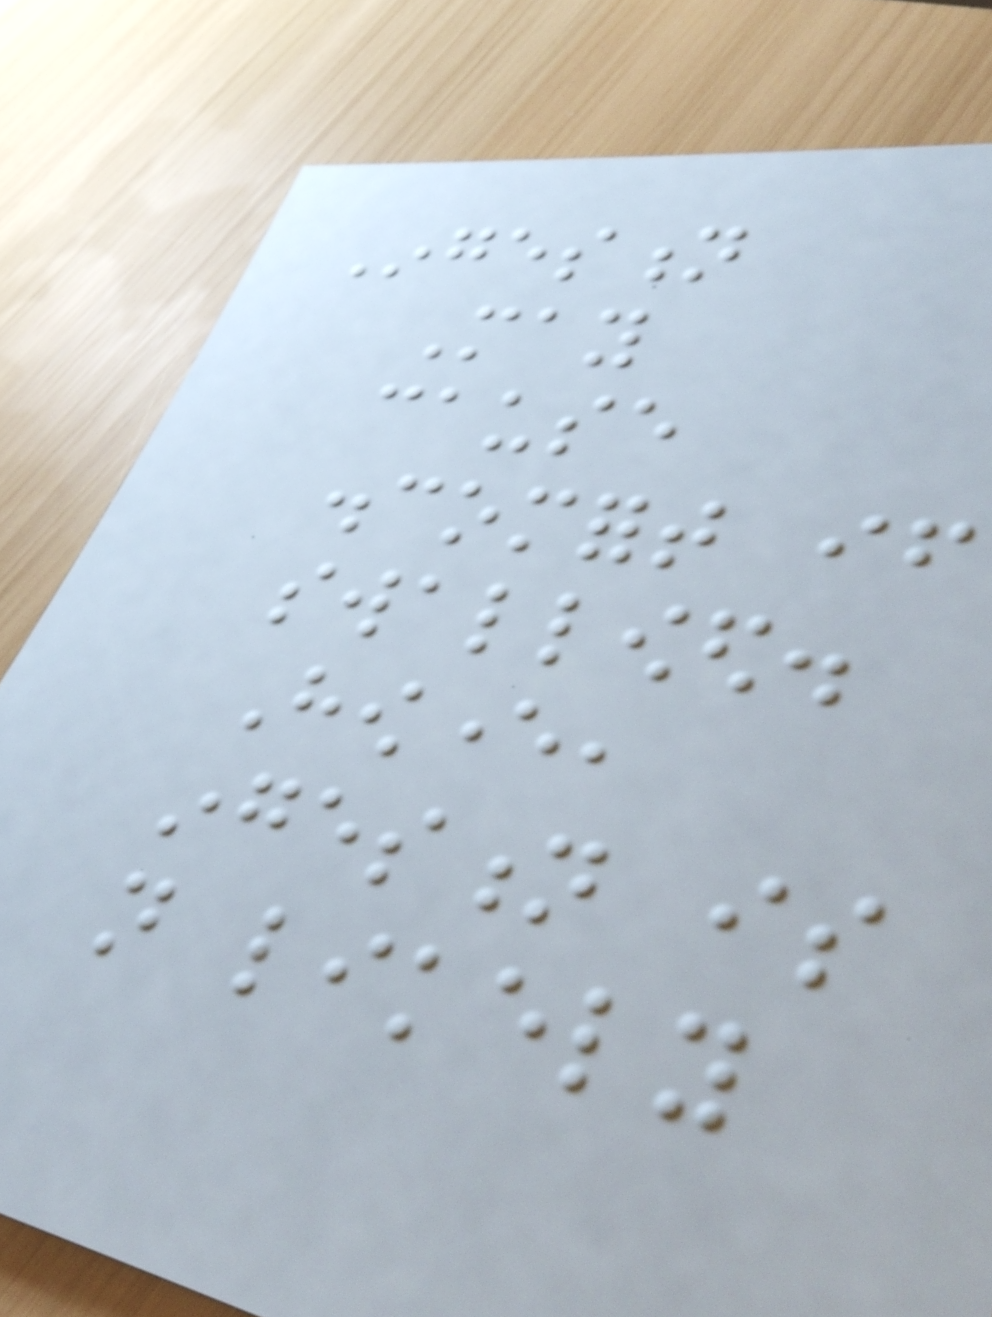Ingestion
May
cause
discomfort if
swallowed.
However,
ingestion is
not likely
